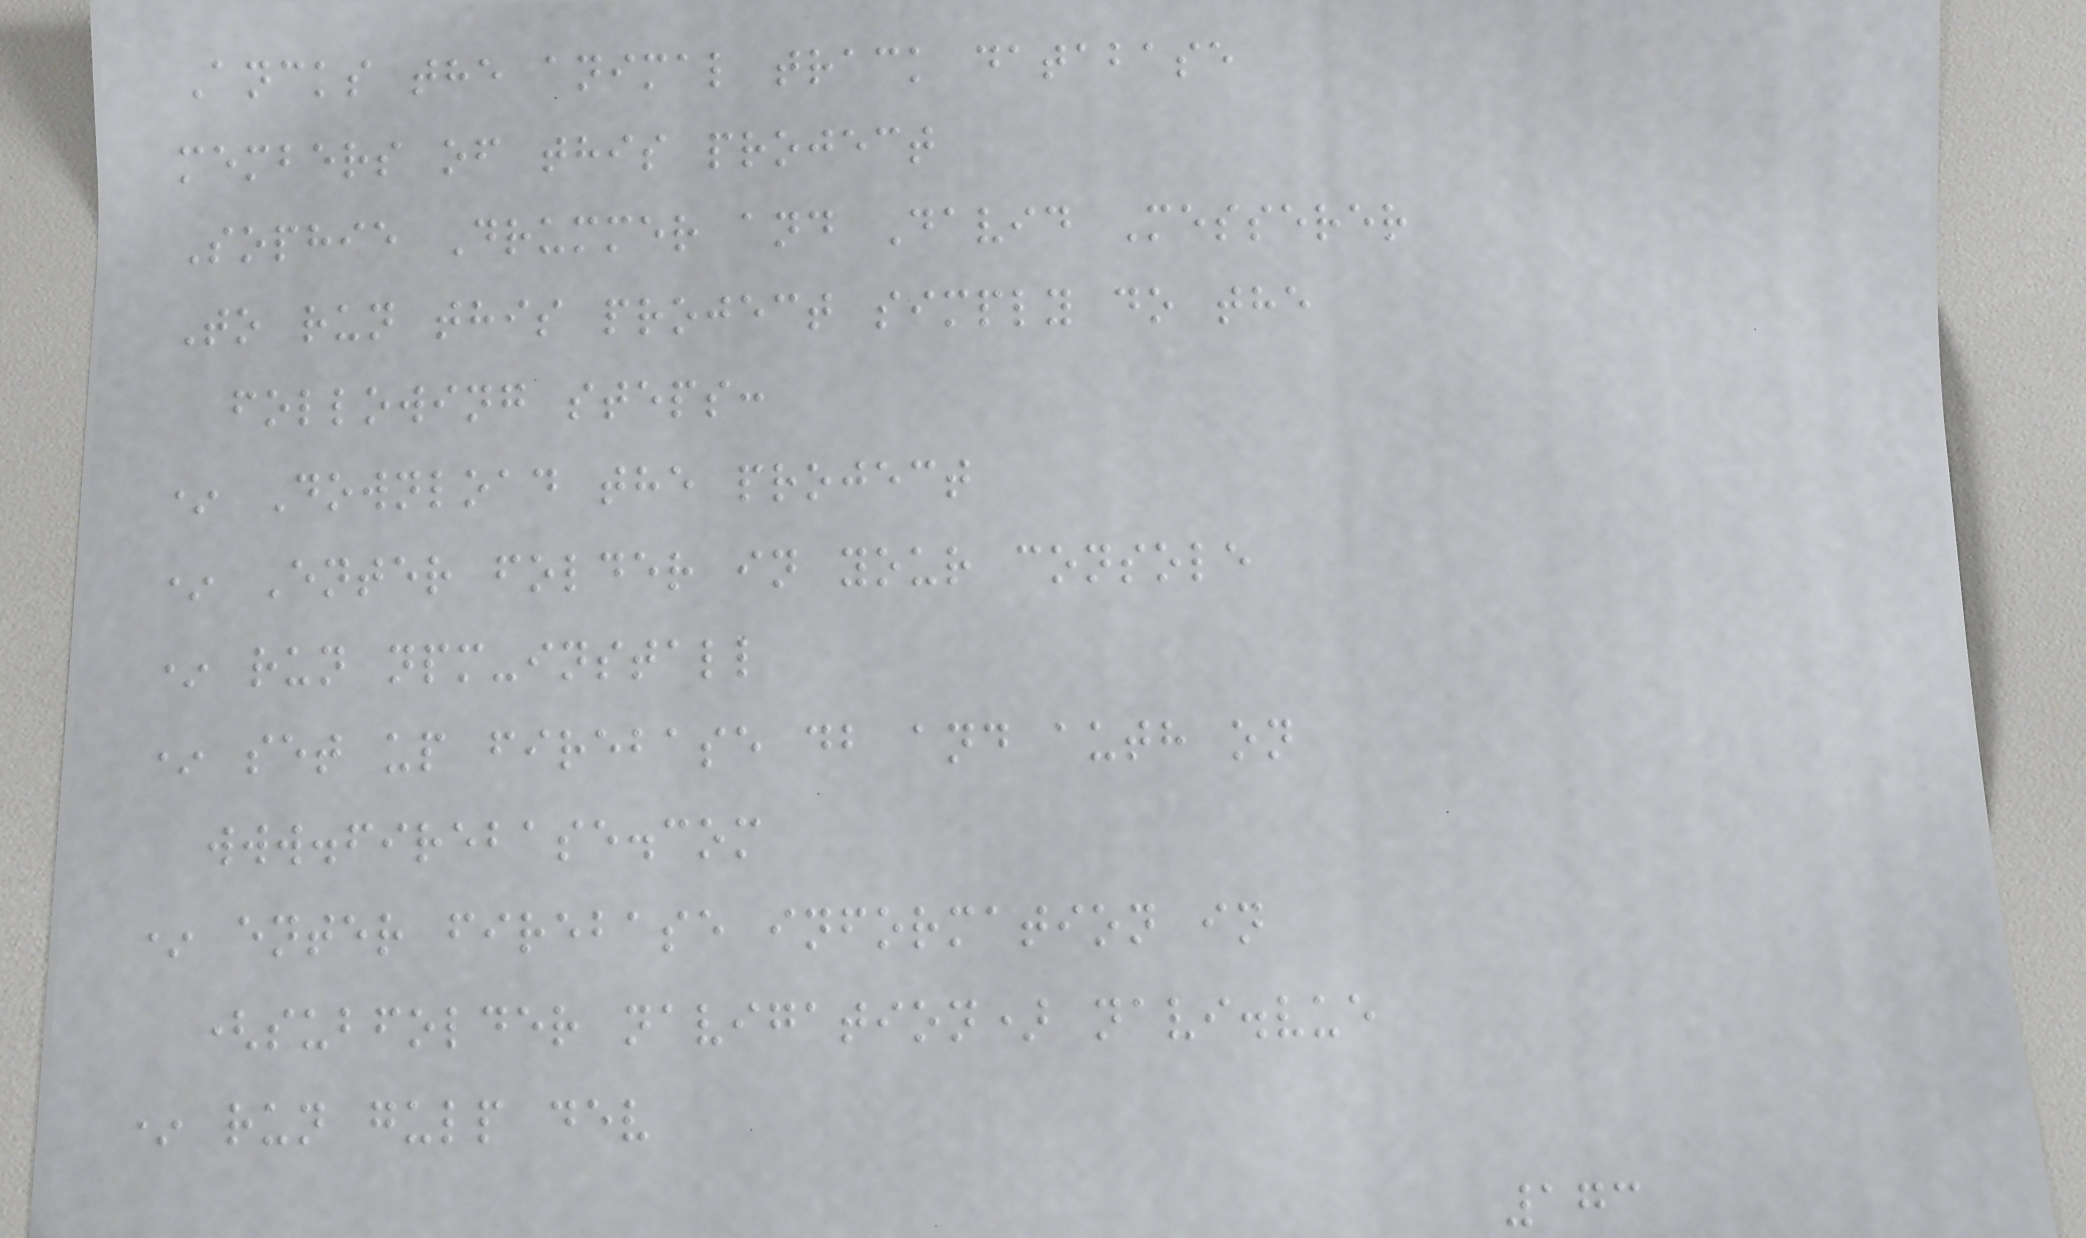Ancks the animal track database
members of this project
Sophie Drummer and David Messerer
To run this project simply do the
following steps:
* Download the project
* Enter folder in your console
* run npm-install
* set up firebase db and auth on
www.firebase.com
* enter firebase information in
(subfolder navigation) navi.vue
* run gulp dev
173
